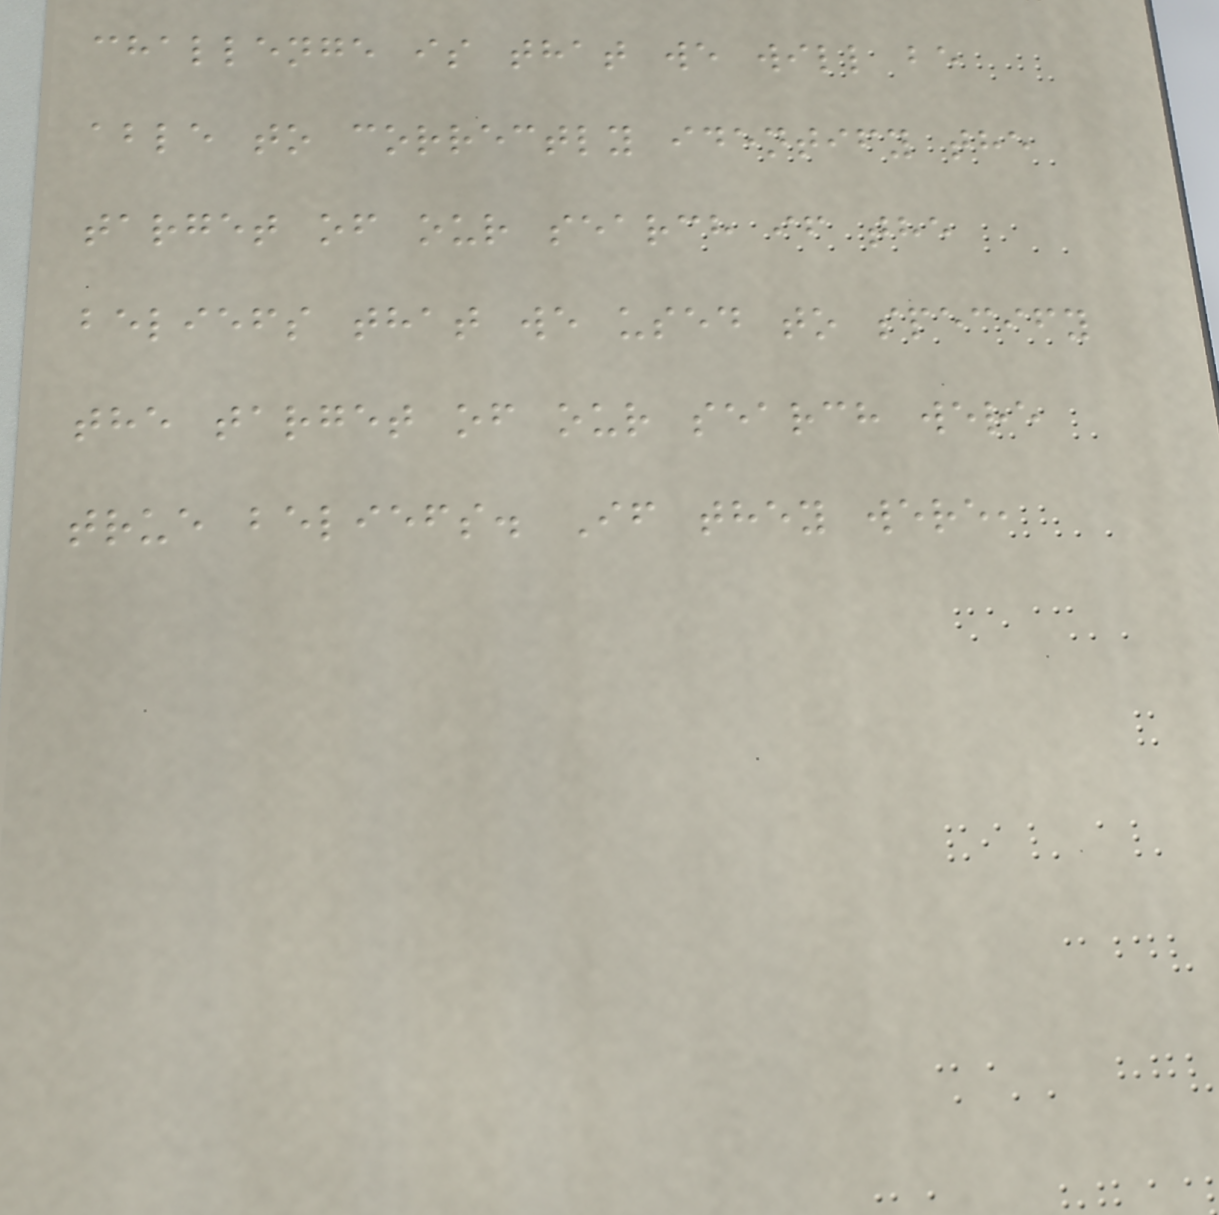challenge is that we will be
able to correctly identify the
target of our search if the
beliefs that we used to specify
the target of our search were
true beliefs. If they were,
